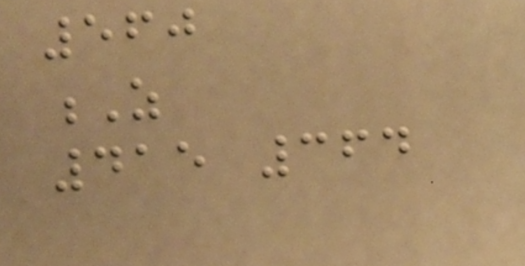560
Z
415 364
